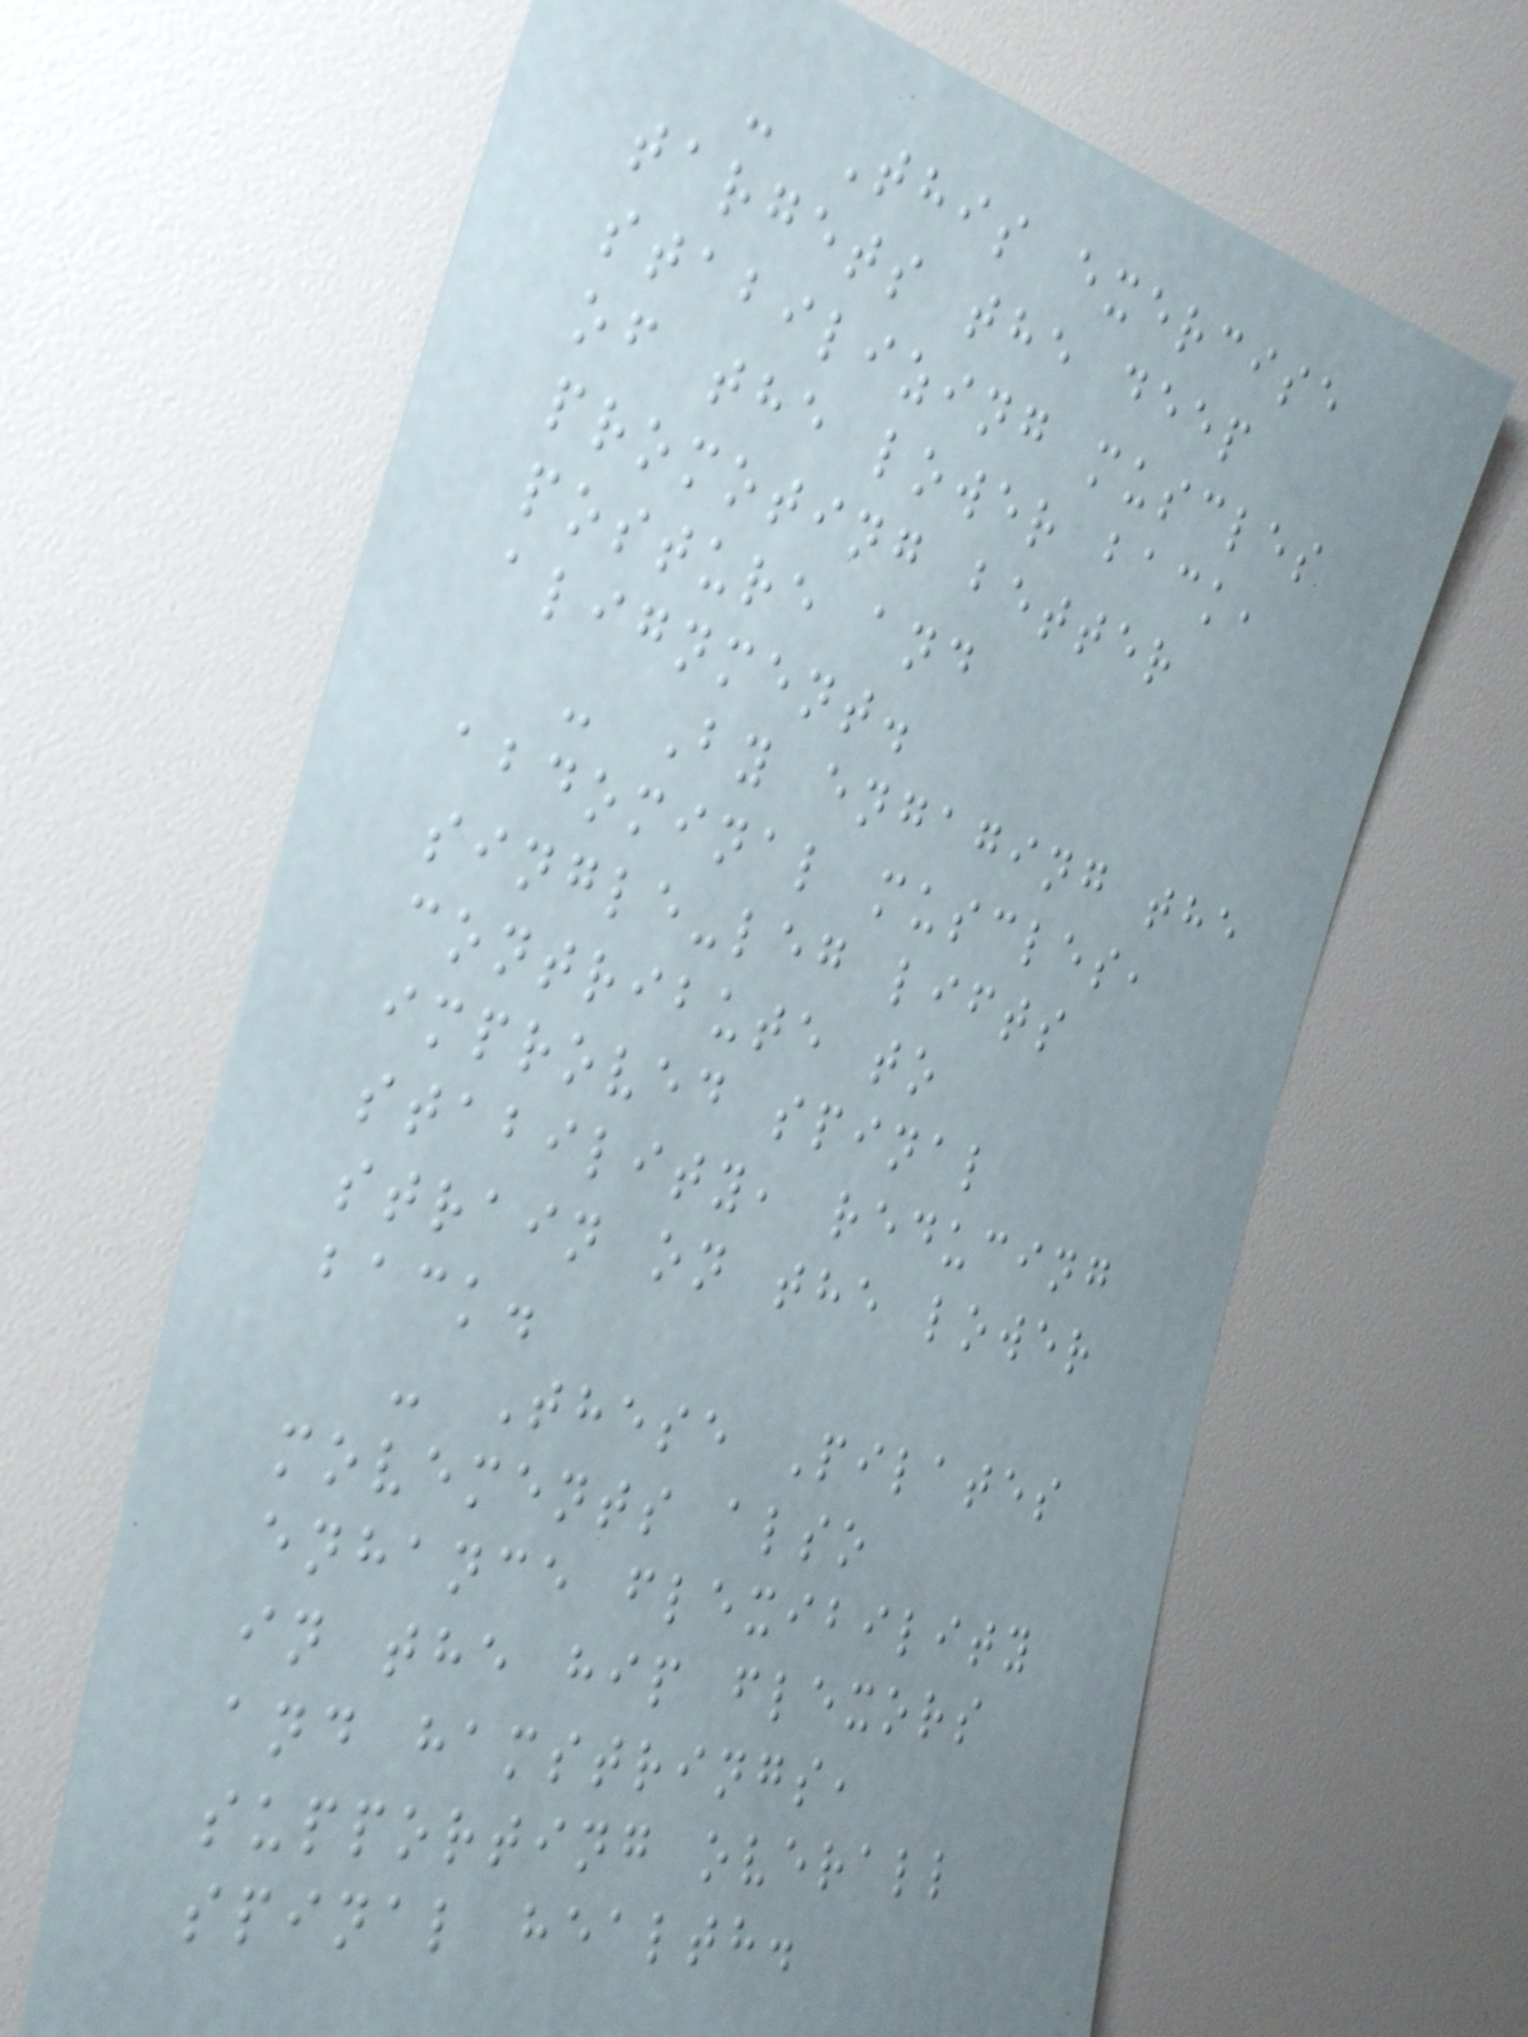- This exercise
targets the deep
stabilizing muscles
of the lower back,
promoting better
posture and
alignment.
- By engaging the
abdominal muscles,
single-leg lifts
contribute to
improved spinal
stability, reducing
strain on the lower
back.
- These Pilates
movements also
enhance flexibility
in the hip flexors
and hamstrings,
supporting overall
spinal health.
